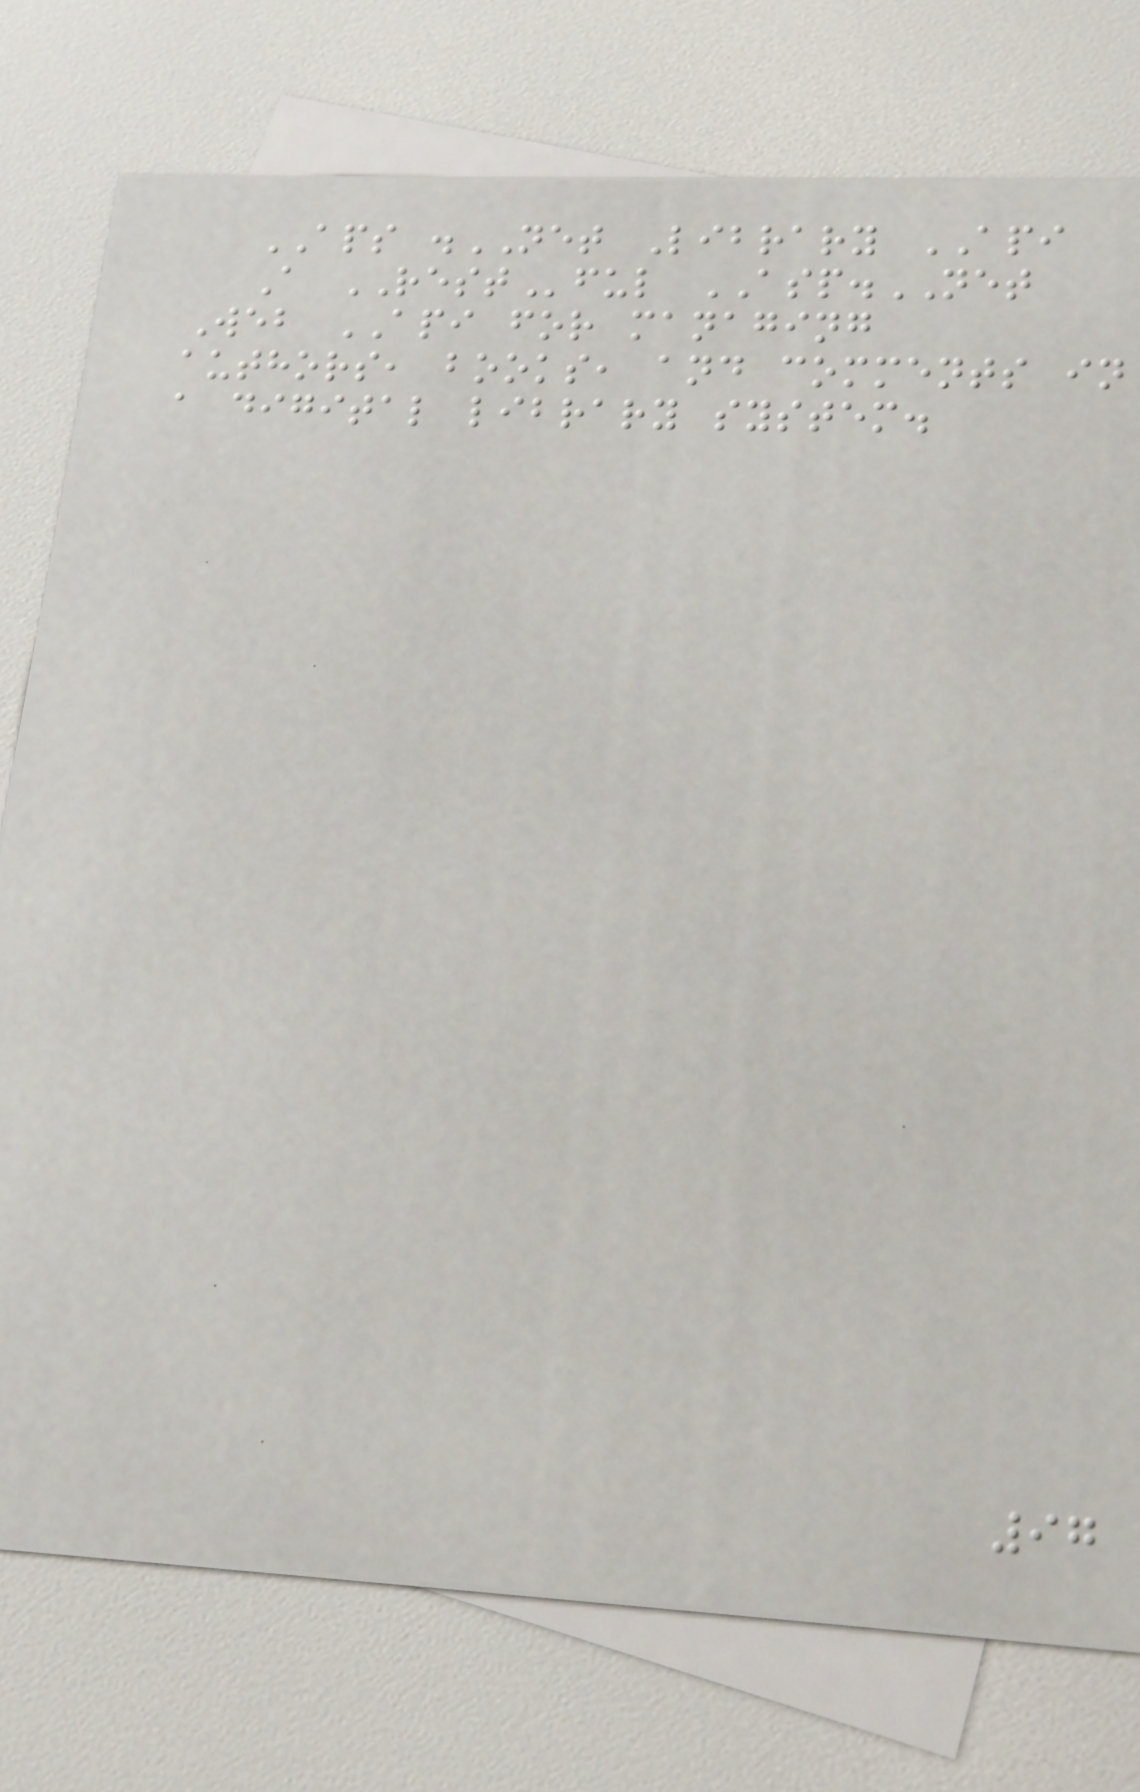APS .NET Library API
A RESTful ASP.NET
Web API for managing
authors, books, and comments in
a digital library system.
97
